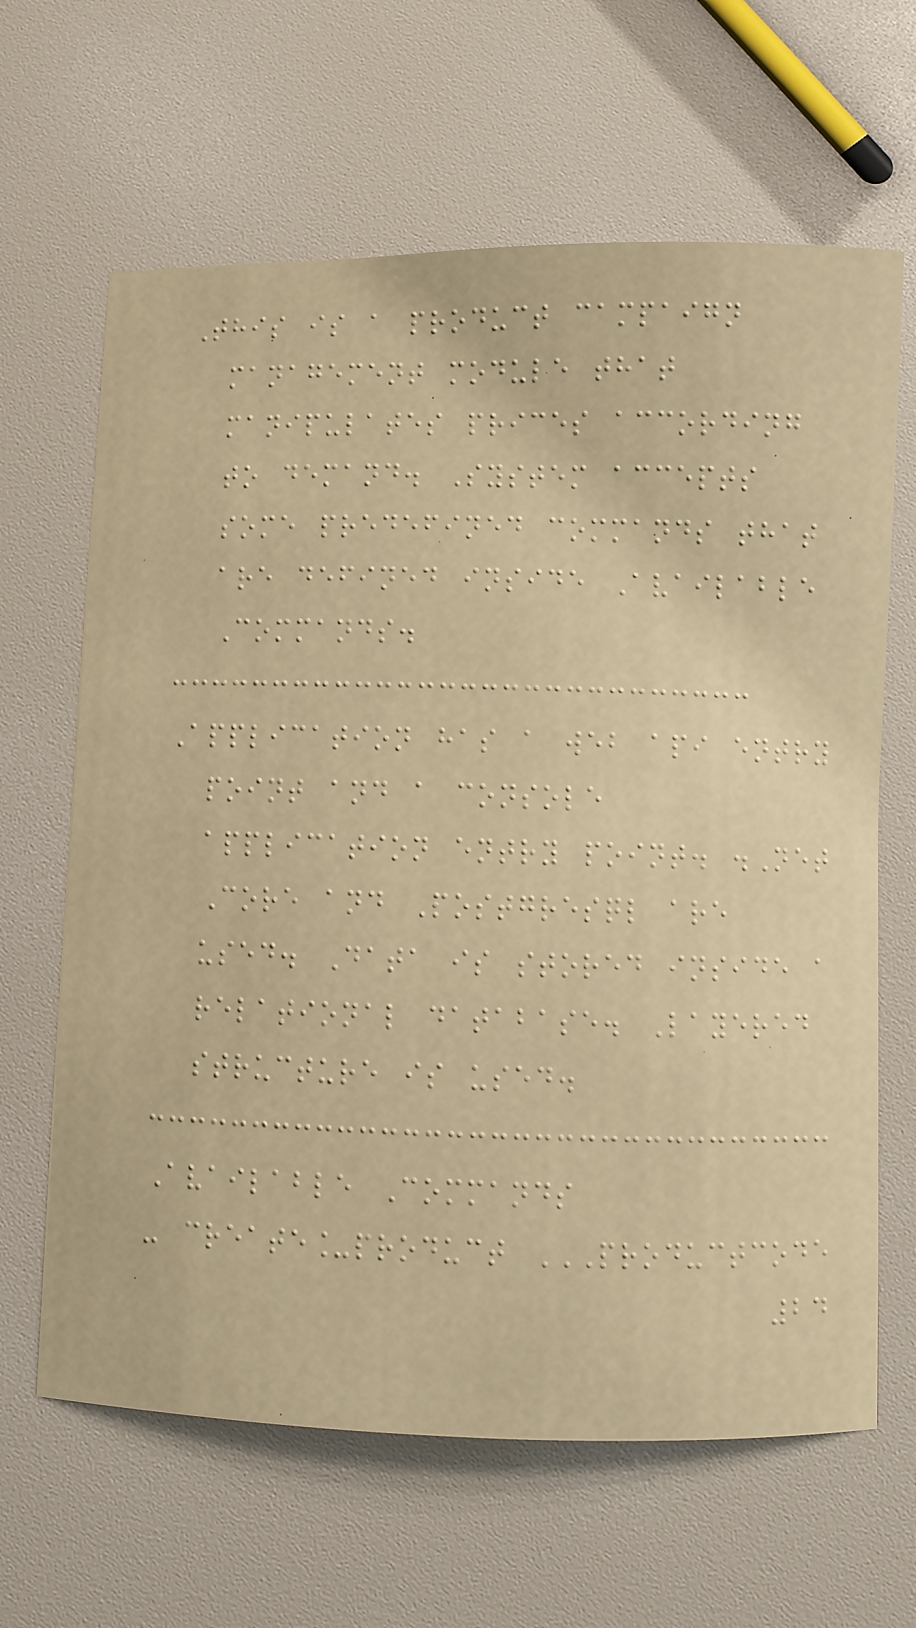This is a product campaign
management module that
manipulates prices according
to demand. System accepts
some predefined commands that
are defined inside Available
Commands.
Application has a web api entry
point and a console
application entry point. .Net
Core and Postgresql are
used. Data is stored inside a
relational database. Layered
structure is used.
Available Commands
- create_product PRODUCTCODE
24
